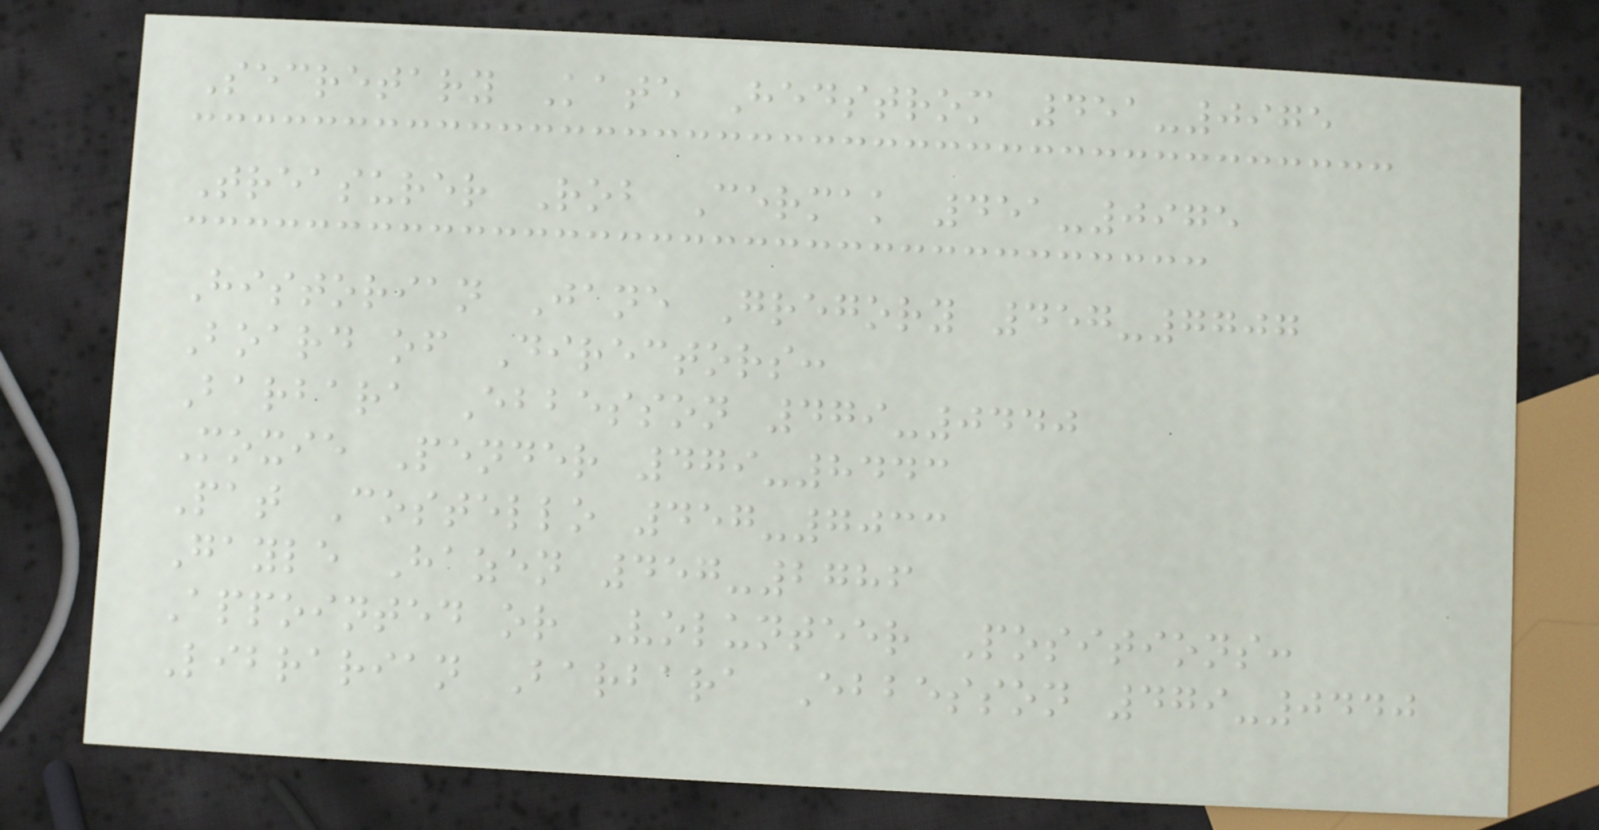Secretary Kate Hedstrom 451-0975
Treasurer Rob Cermak 451-0975
Historian Jane Gregory 457-7707
Board of Directors:
Barbara Ebbesson 479-0440
Moxie Pender 479-8443
Pat Costello 457-7033
Gayle Hazen 457-2786
Appointed or Volunteer Positions:
Librarian Barbara Ebbesson 479-0440
